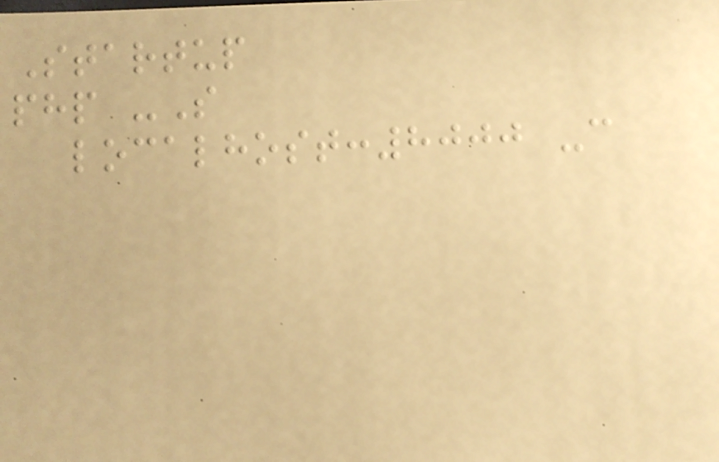Startup
php -S
localhost:8000 -c
